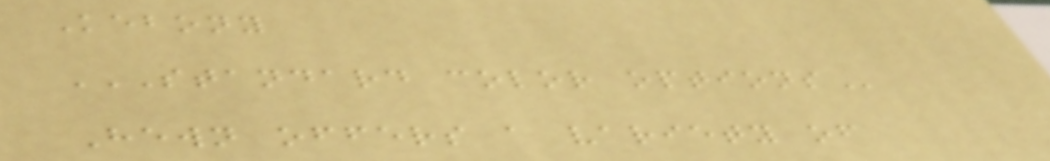Kebony
STANDARD COLOR OPTIONS
Hewn offers a variety of
